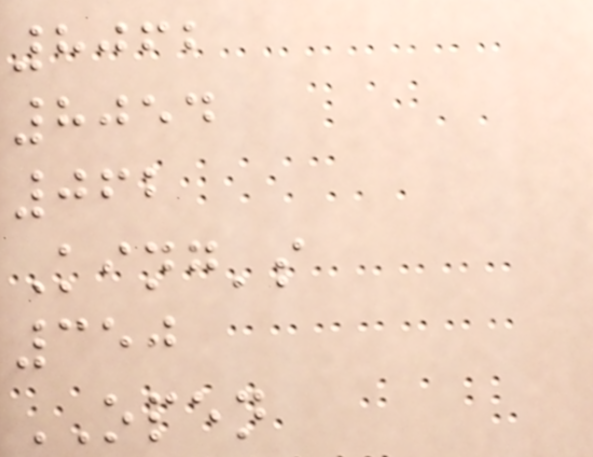8062
8054
062
King's
350
OPEN
